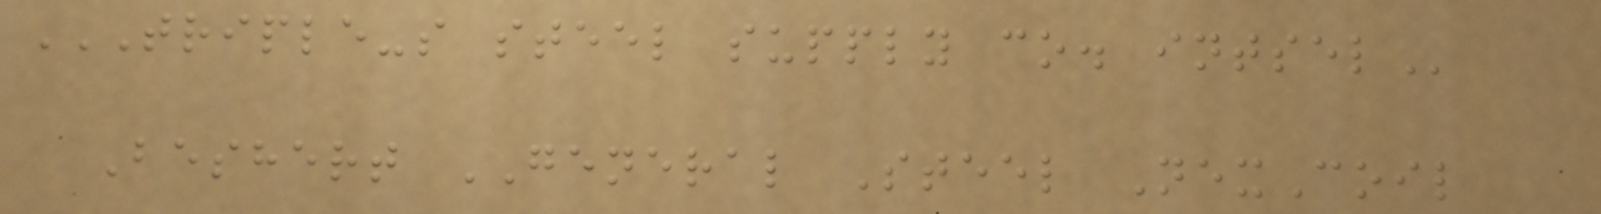TRIPLE-S STEEL SUPPLY CO. INTSEL
Beshert GENERAL Steel NexCoil
